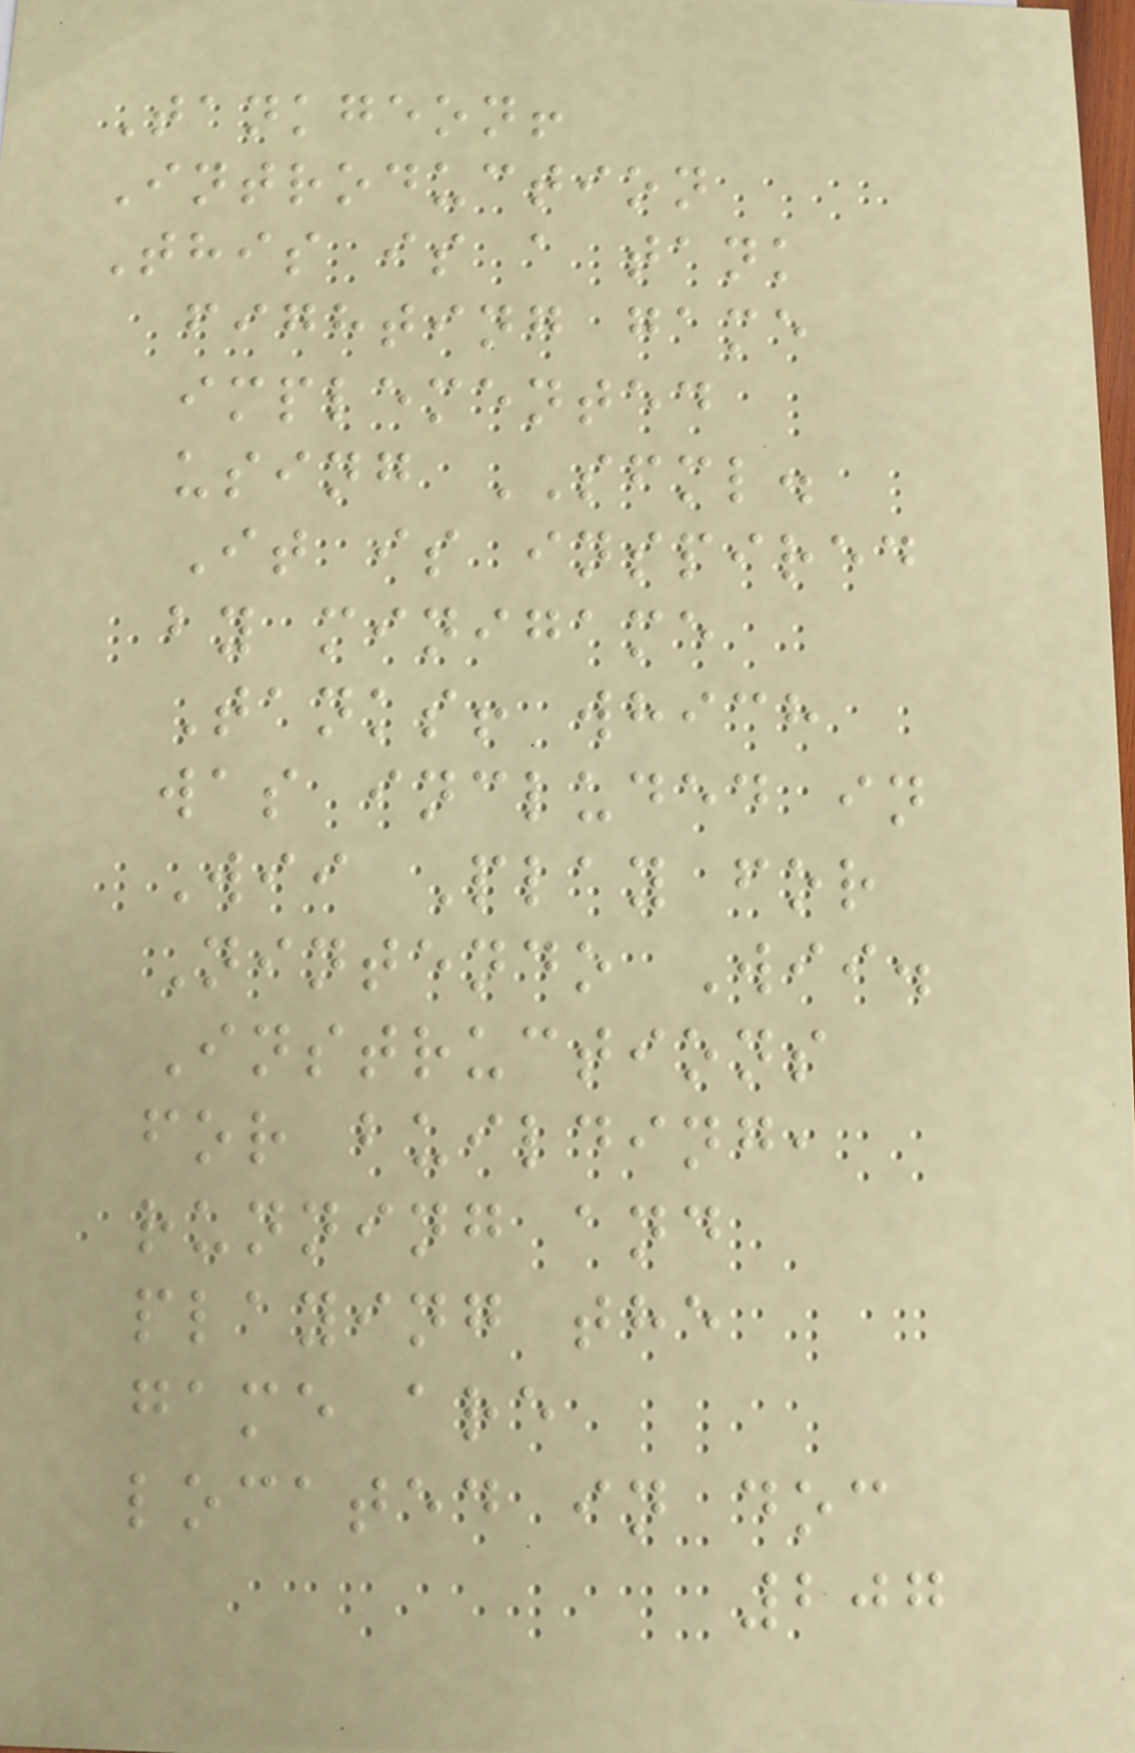Tankgeon!
Introduction
This is a tank
fighting game
implemented
using SFML.
It is inspired
by minigame
Tanks! which
was included in
Wii Play for
Nintendo Wii.
Instructions
for building,
running and
playing the
game are
located in doc
207
